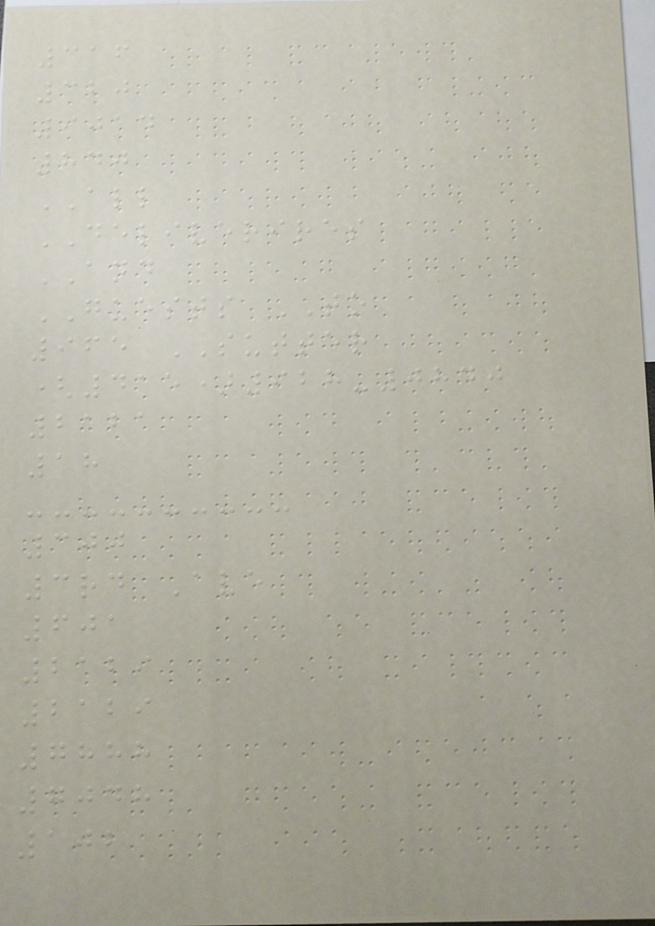316
320
9014
840
ALL
DELIVERIRES
AND
GUESTS TO
965 SUTTER
(415)928-0840
2121
18
300
3rd Ave
601
2129
2129
7888
7048
102
